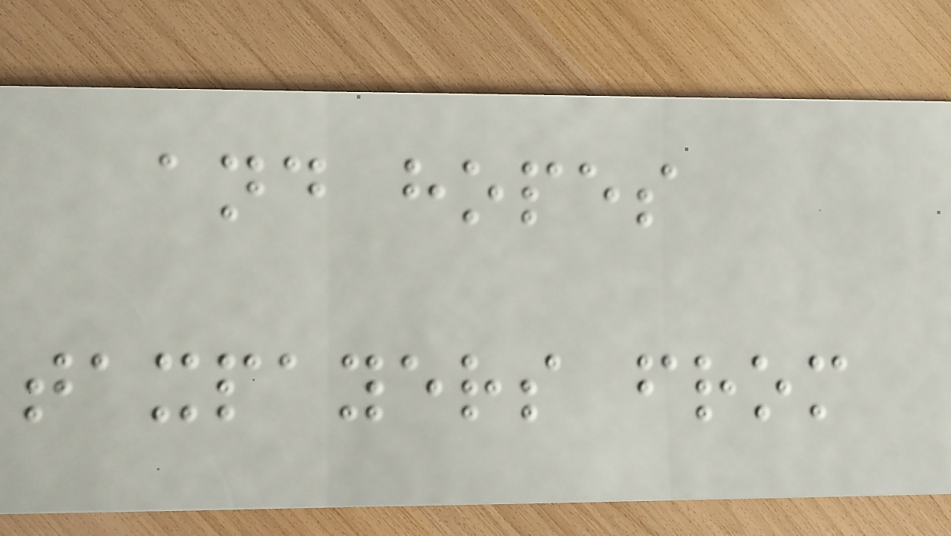and hopes
taxpayers from
